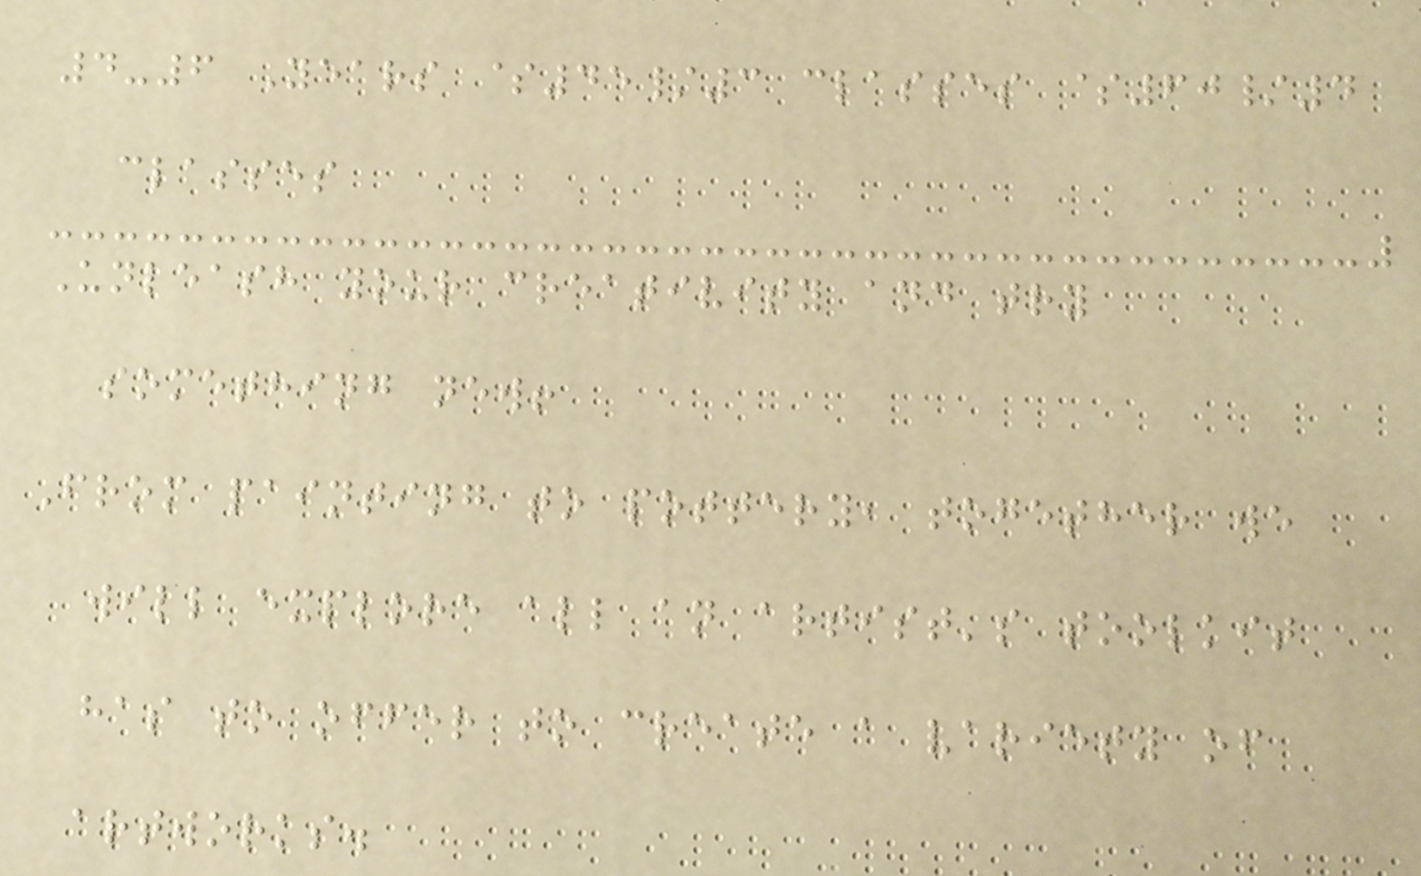4-6 Years $45/3 classes $60/4
classes
Unleash your creativity and try
something new!
From painting to pottery, together we
will explore all an artist's toolkit
has to offer to create a variety of
artworks.
